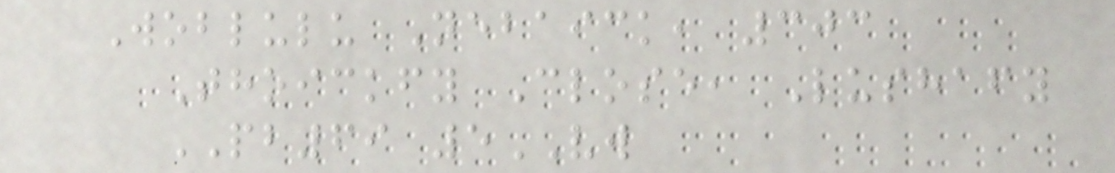Woblulu Nebaick, 303
Thoickfy Close, Lushafy
PB69 5VW
